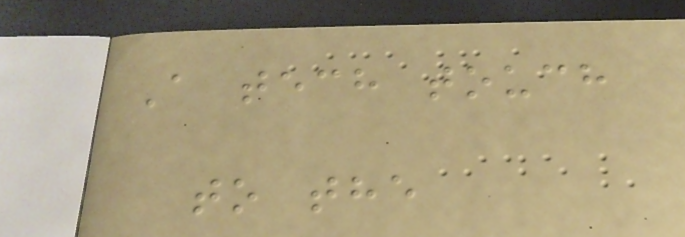A tech touch
to the
